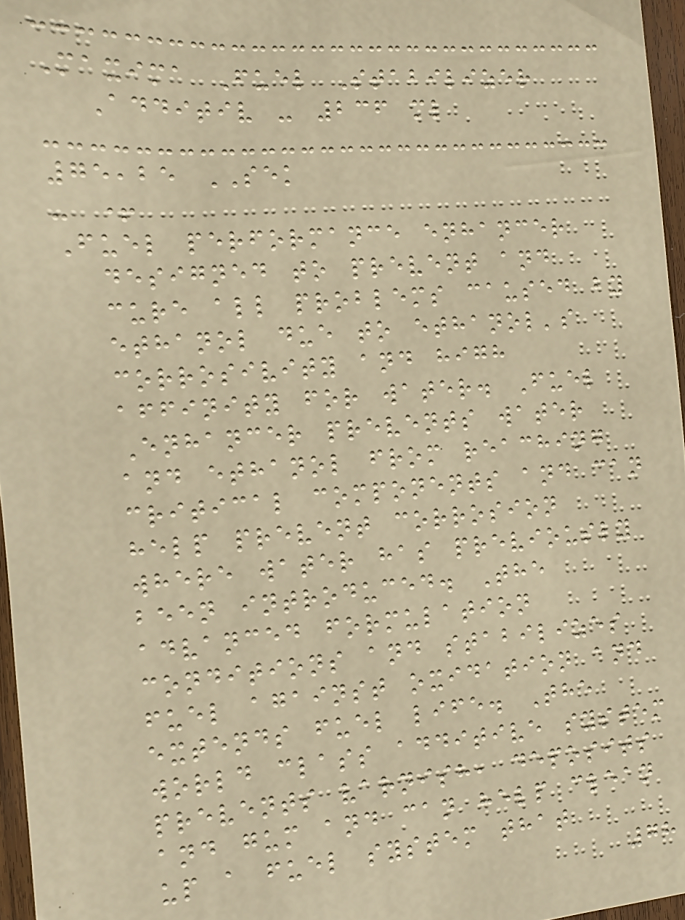Maxima Fuel Stabilizer
Additiv - 236 ml
75,25 SEK
- +
Fuel performance enhancer
designed to prevent and
cure all problems caused by
ethanol due to ethanol's
corrosivity and high
affinity for water. Fuel
Enhancer prevents water
and ethanol from reaching
critical components and can
help prevent corrosion
where water has previously
been introduced. The
advanced formulation
conditions and stabilizes
fuel against oxidation and
extends fuel life. The
world class additive system
prevents varnish, deposits
and gum and can help clean
up a fuel system that
78
